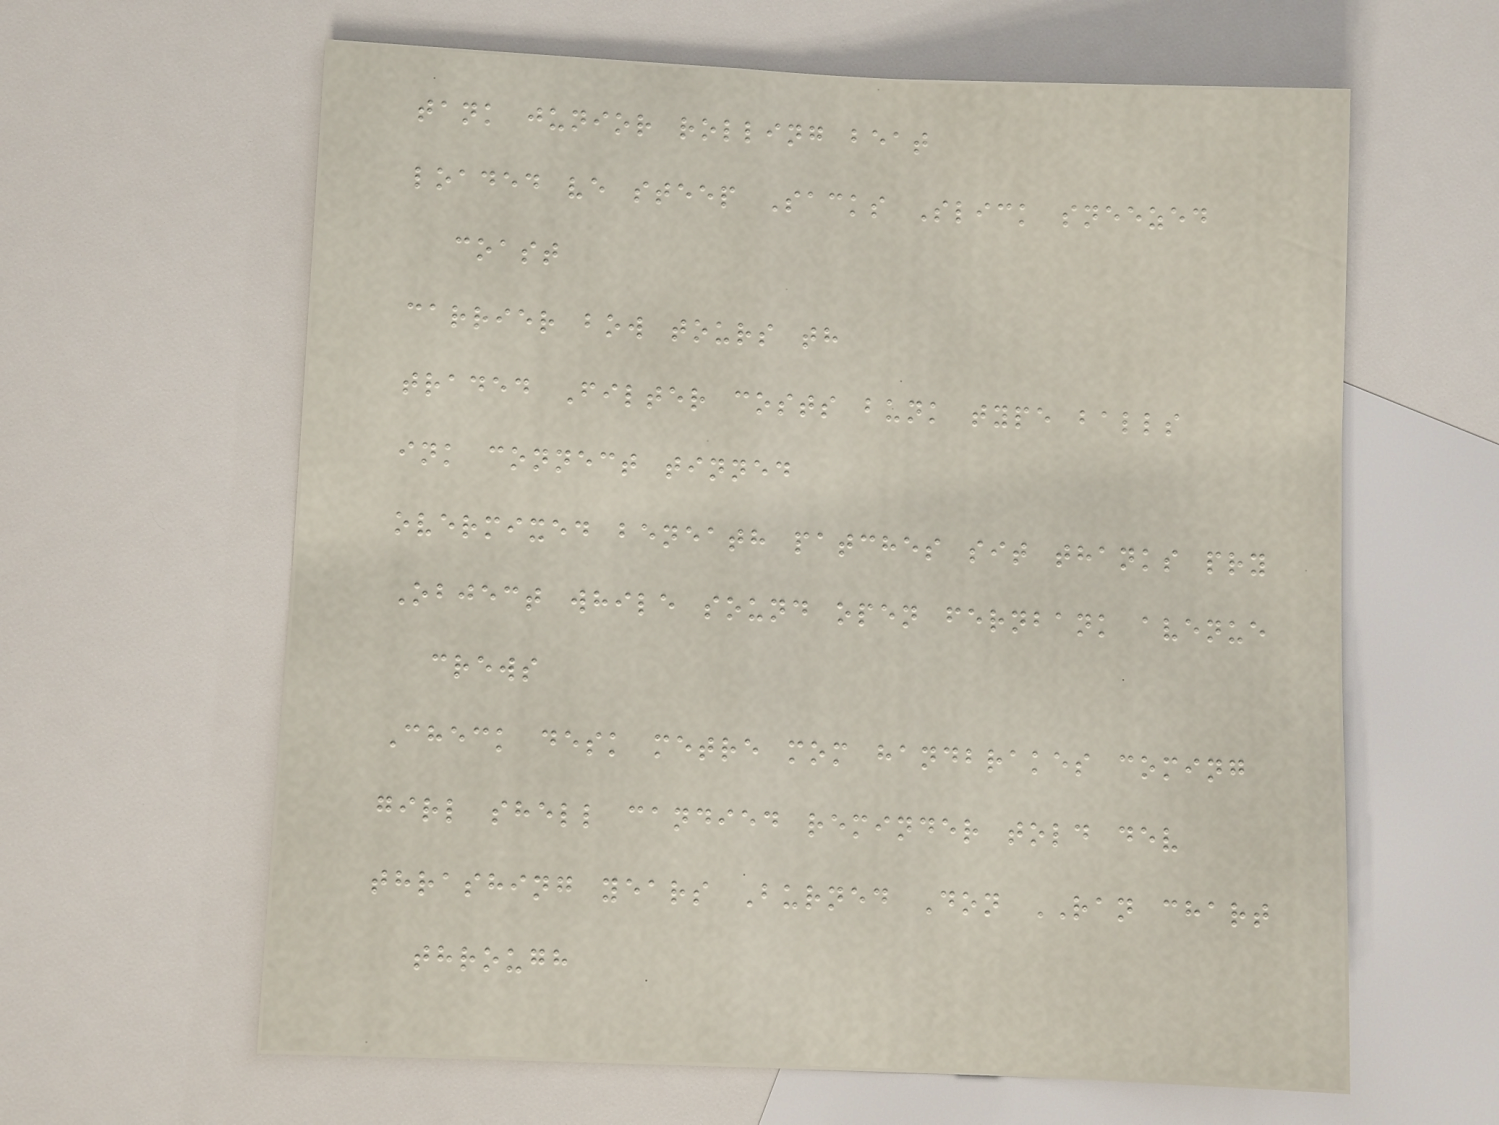tank junior rolling beat
loaded ve steep Sacks Slick sneezed
coast
carrier bow tours th
traded Filter costs bunk type balls
ink connect tinned
overmixed beneath patches sit thanks pry
Object while sound open fernbank avenue
crews
Check desk metre mom handbrakes coming
girl shell candied reminder told dev
thrashing years Burned Don RAN chart
through
